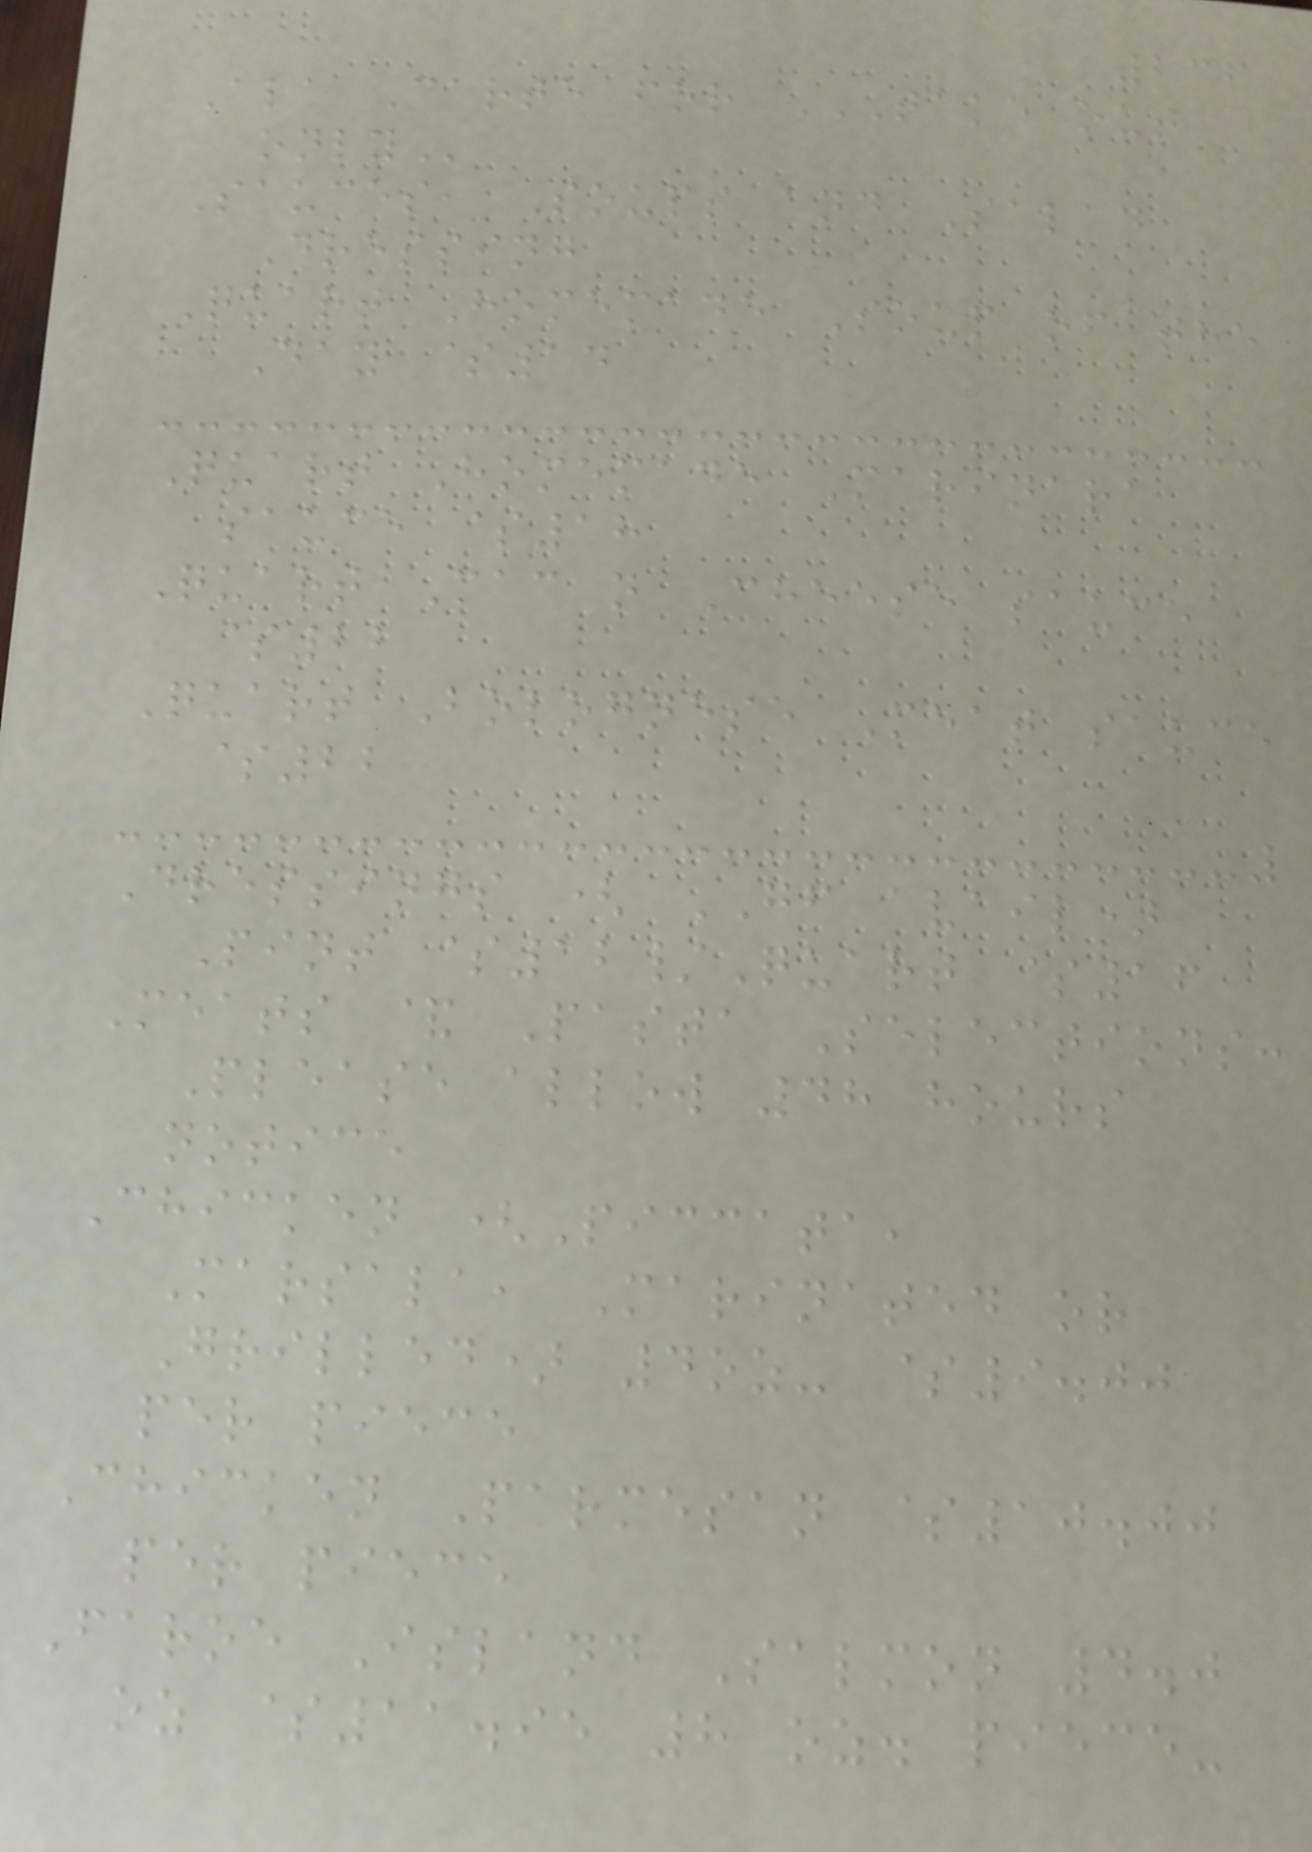236
Ala Carte for TAKE OUT
ONLY
Sauces, Soups and Salad
Dressing
Quart Homemade Soup of the
Day $14
Quart Homemade Marinara
sauce $18
Quart Mac n Cheese sauce
$22
Quart Bolognese Meat sauce
$22
Dressings ( GF avail)
Pint $12/Quart $16
Meats & Pasta Selections:
Please allow 48 hours
notice
Chicken (Piccata,
Marsala, Marinated or
Grilled) 4oz- $9.00
per piece
Chicken Parmesan $10.00
per piece
Faroe Island Salmon 4.0
oz $11.95 8 oz. piece-
